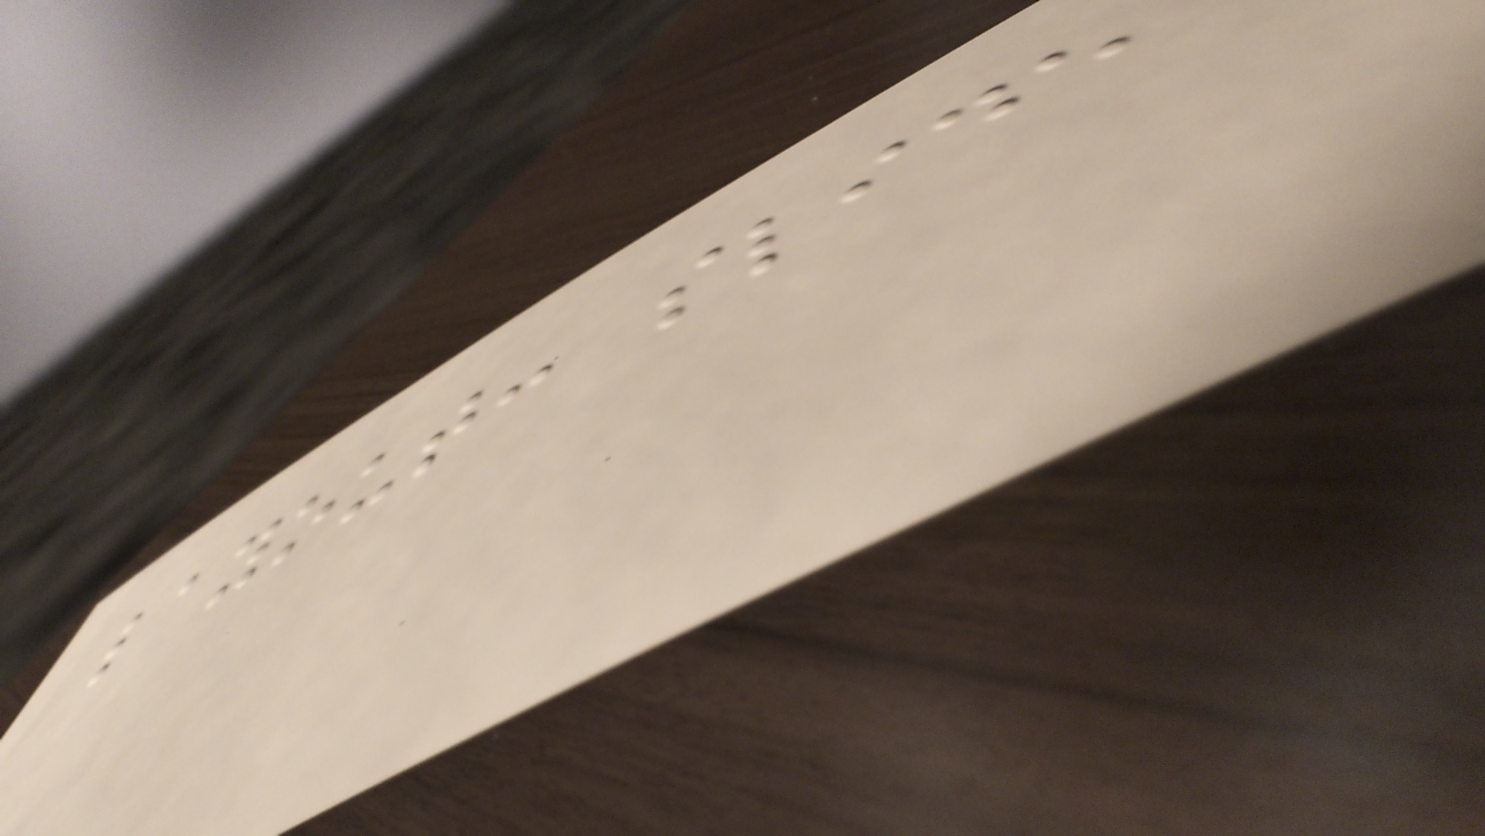layout: slide
